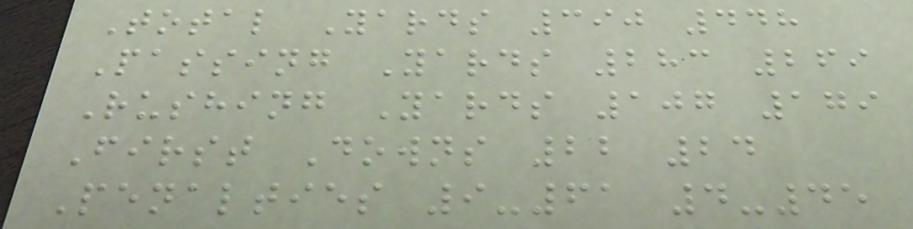Total Yards 390 448
Passing Yards 283 269
Rushing Yards 107 179
First Downs 22 24
Penalties 9-61 4-45
